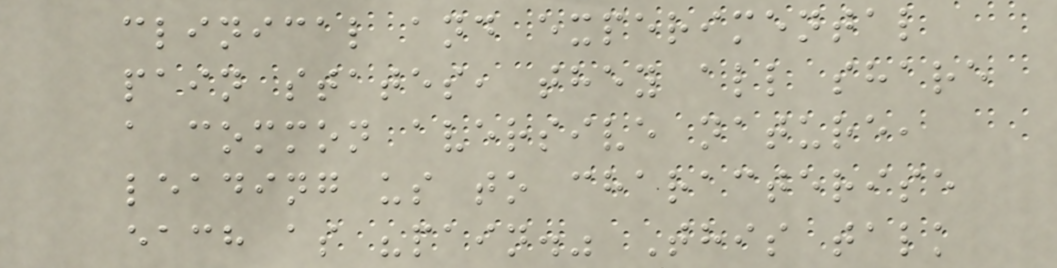clinical and experimental
pain states, they all share
a common aversive nature,
leading us to characterise
each as "pain." This talk
